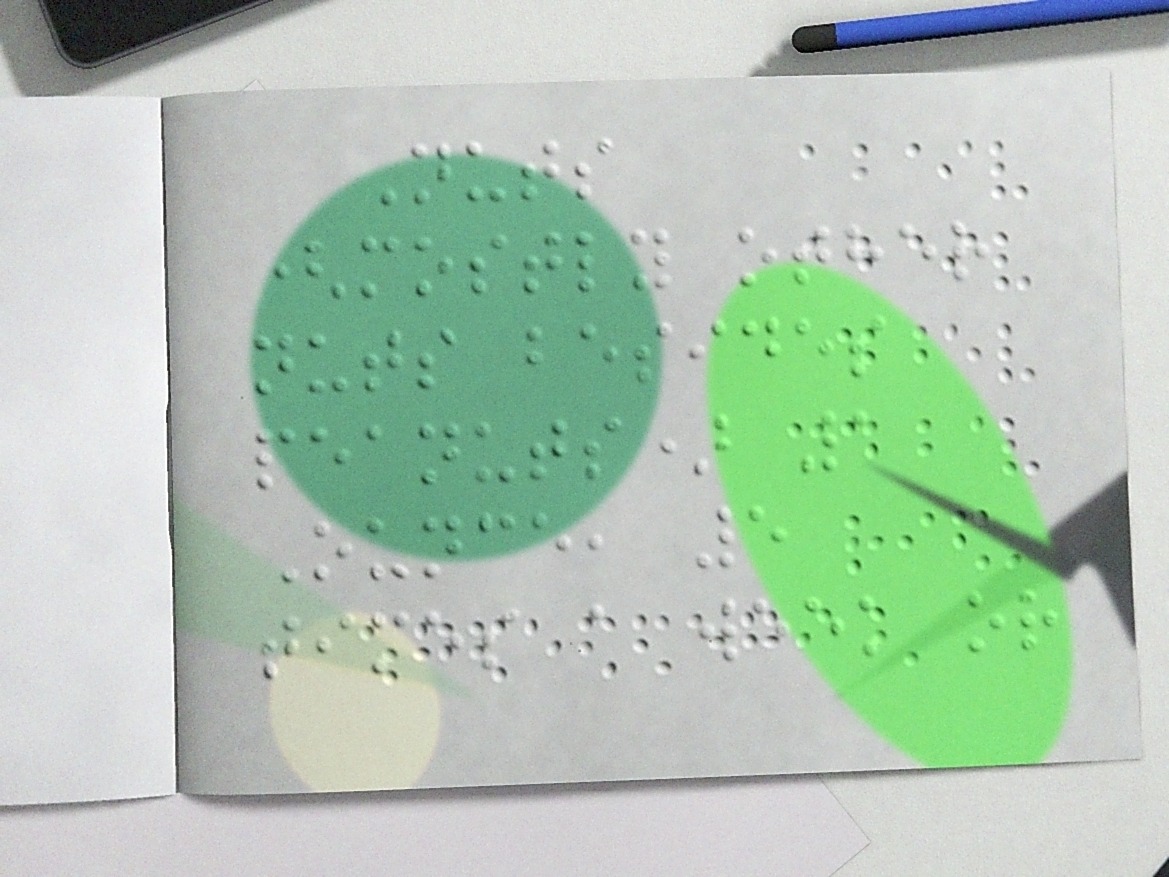Nuts
(mostly other
nuts besides
peanuts) 1
Ounce, 5
times a week or
